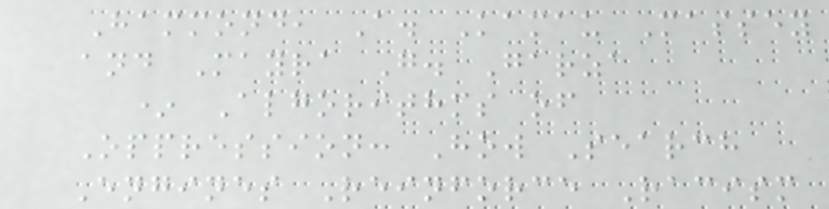Hammond, A. Kamau Massey
and Mayra G. Garza
* Algorithms of
Oppression: How Search
Engines Reinforce Racism
